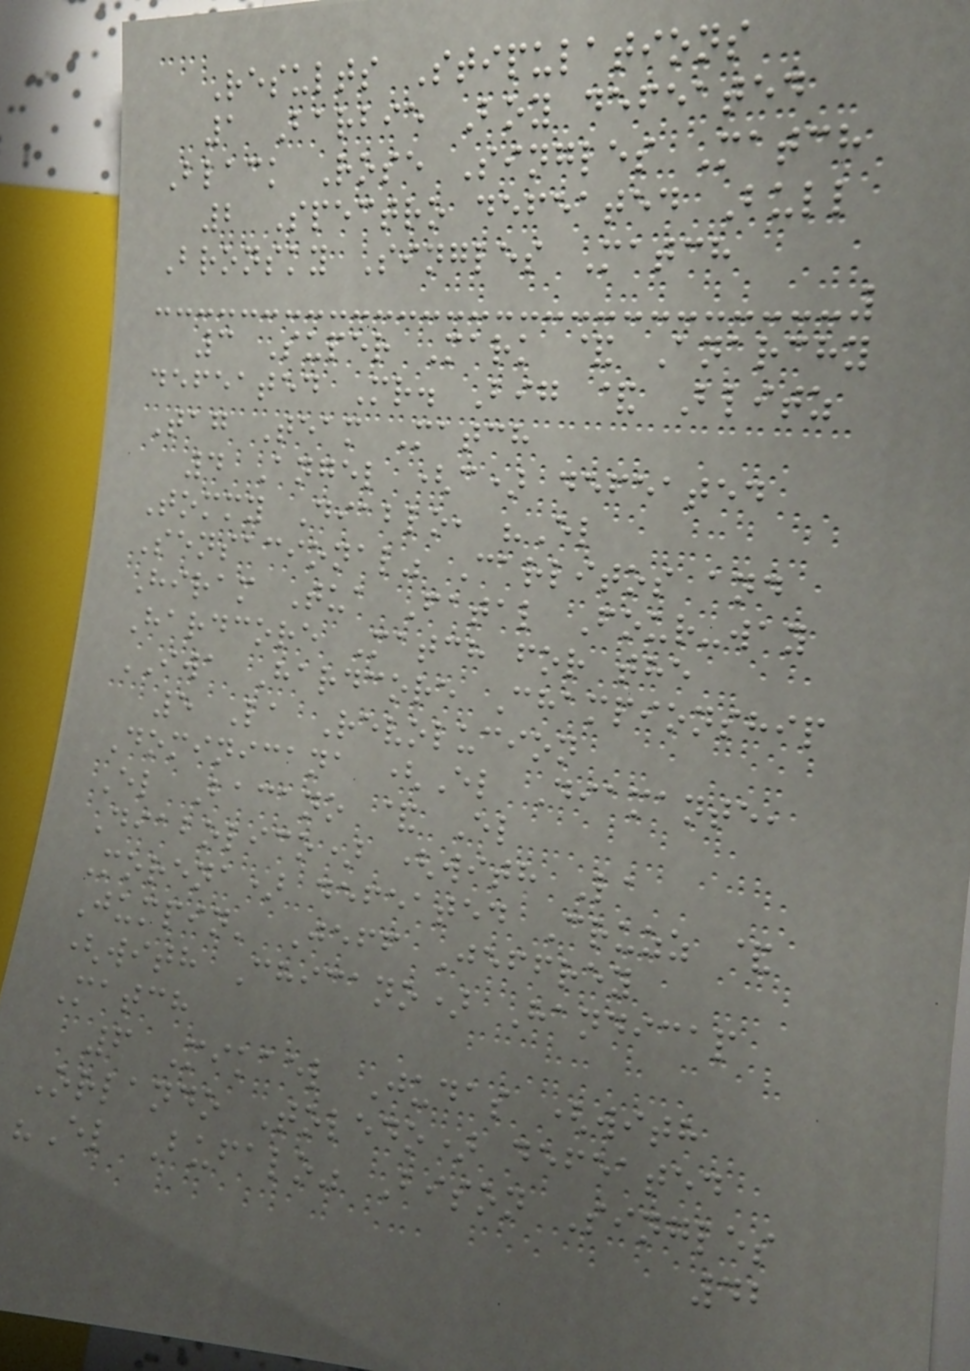Results Stipulations
1 Barbie Boy defeated
Black Rose Singles Match
2 Spectro defeated Bull
Bronsky Singles Match
3 Super Mark & Anarchy
defeated Mr. Big & Blitz
Tag Team Match
4 Angel (c) defeated
Tommy Diablo, "El
Sensacional" Carlitos and
Hiram Tua Fatal Four-way
Hardcore Match for the
IWA Hardcore Championship
5 La Revolucion
Dominicana (El Diamante,
El Bacano & El
Diabolico) (with La
Morena) defeated Cruzz &
Jumpin' Jeff Jeffrey
(with Chicano) Handicap
Match
6 Mikael Judas (with
Orlando Toledo) defeated
"El Bufalo" Bison Singles
42
